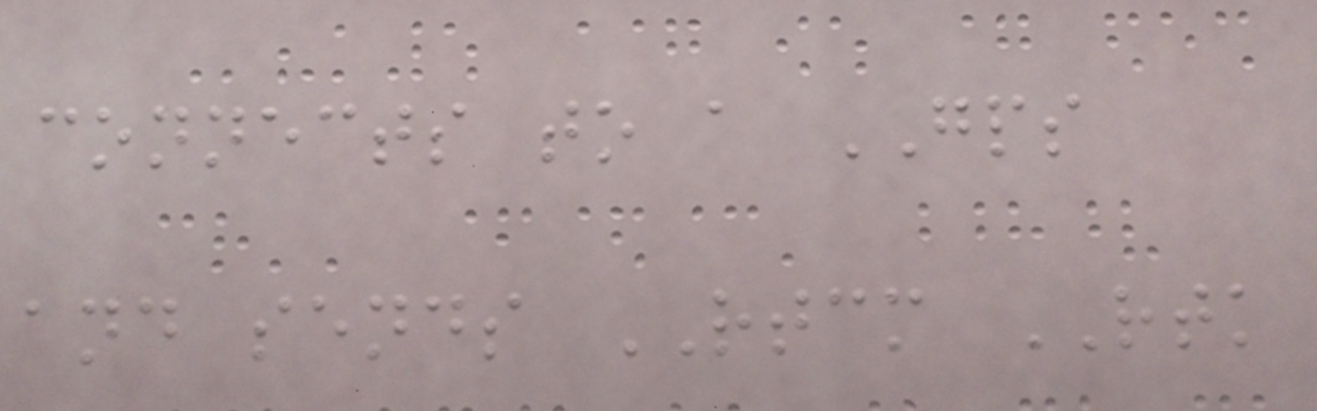connects to a GPS
and sends RTCM RTK
